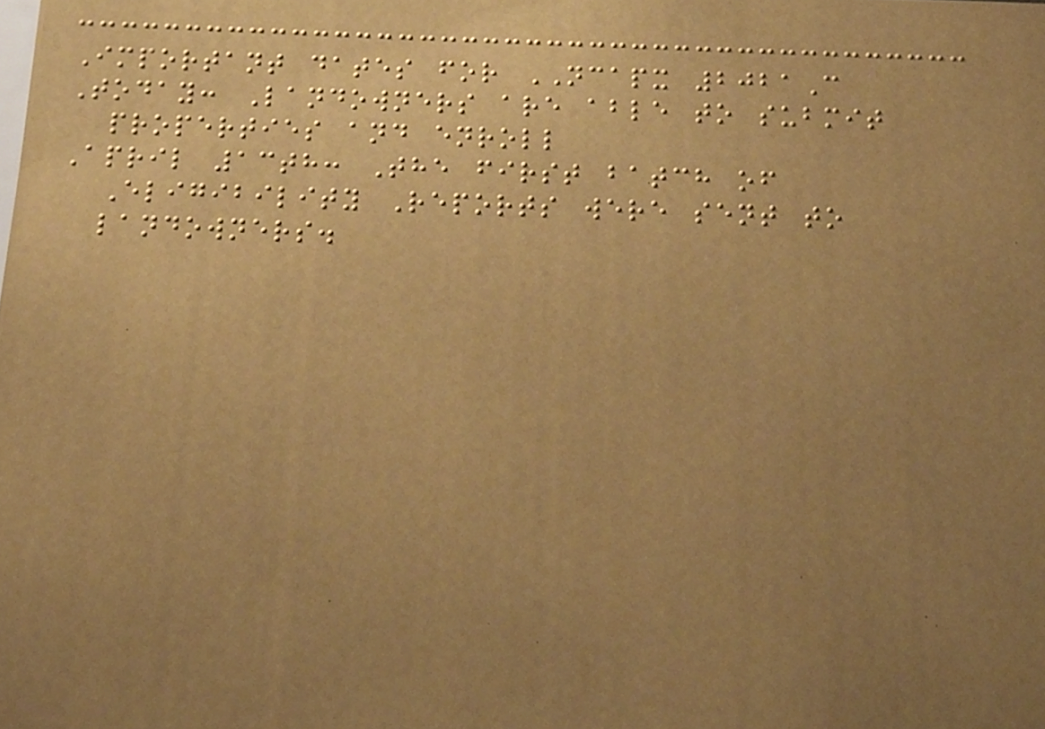Important dates for NCAPX 2021C
Today: Landowners are able to submit
properties and enroll
April 13th: The first batch of
Eligibility Reports were sent to
landowners.
